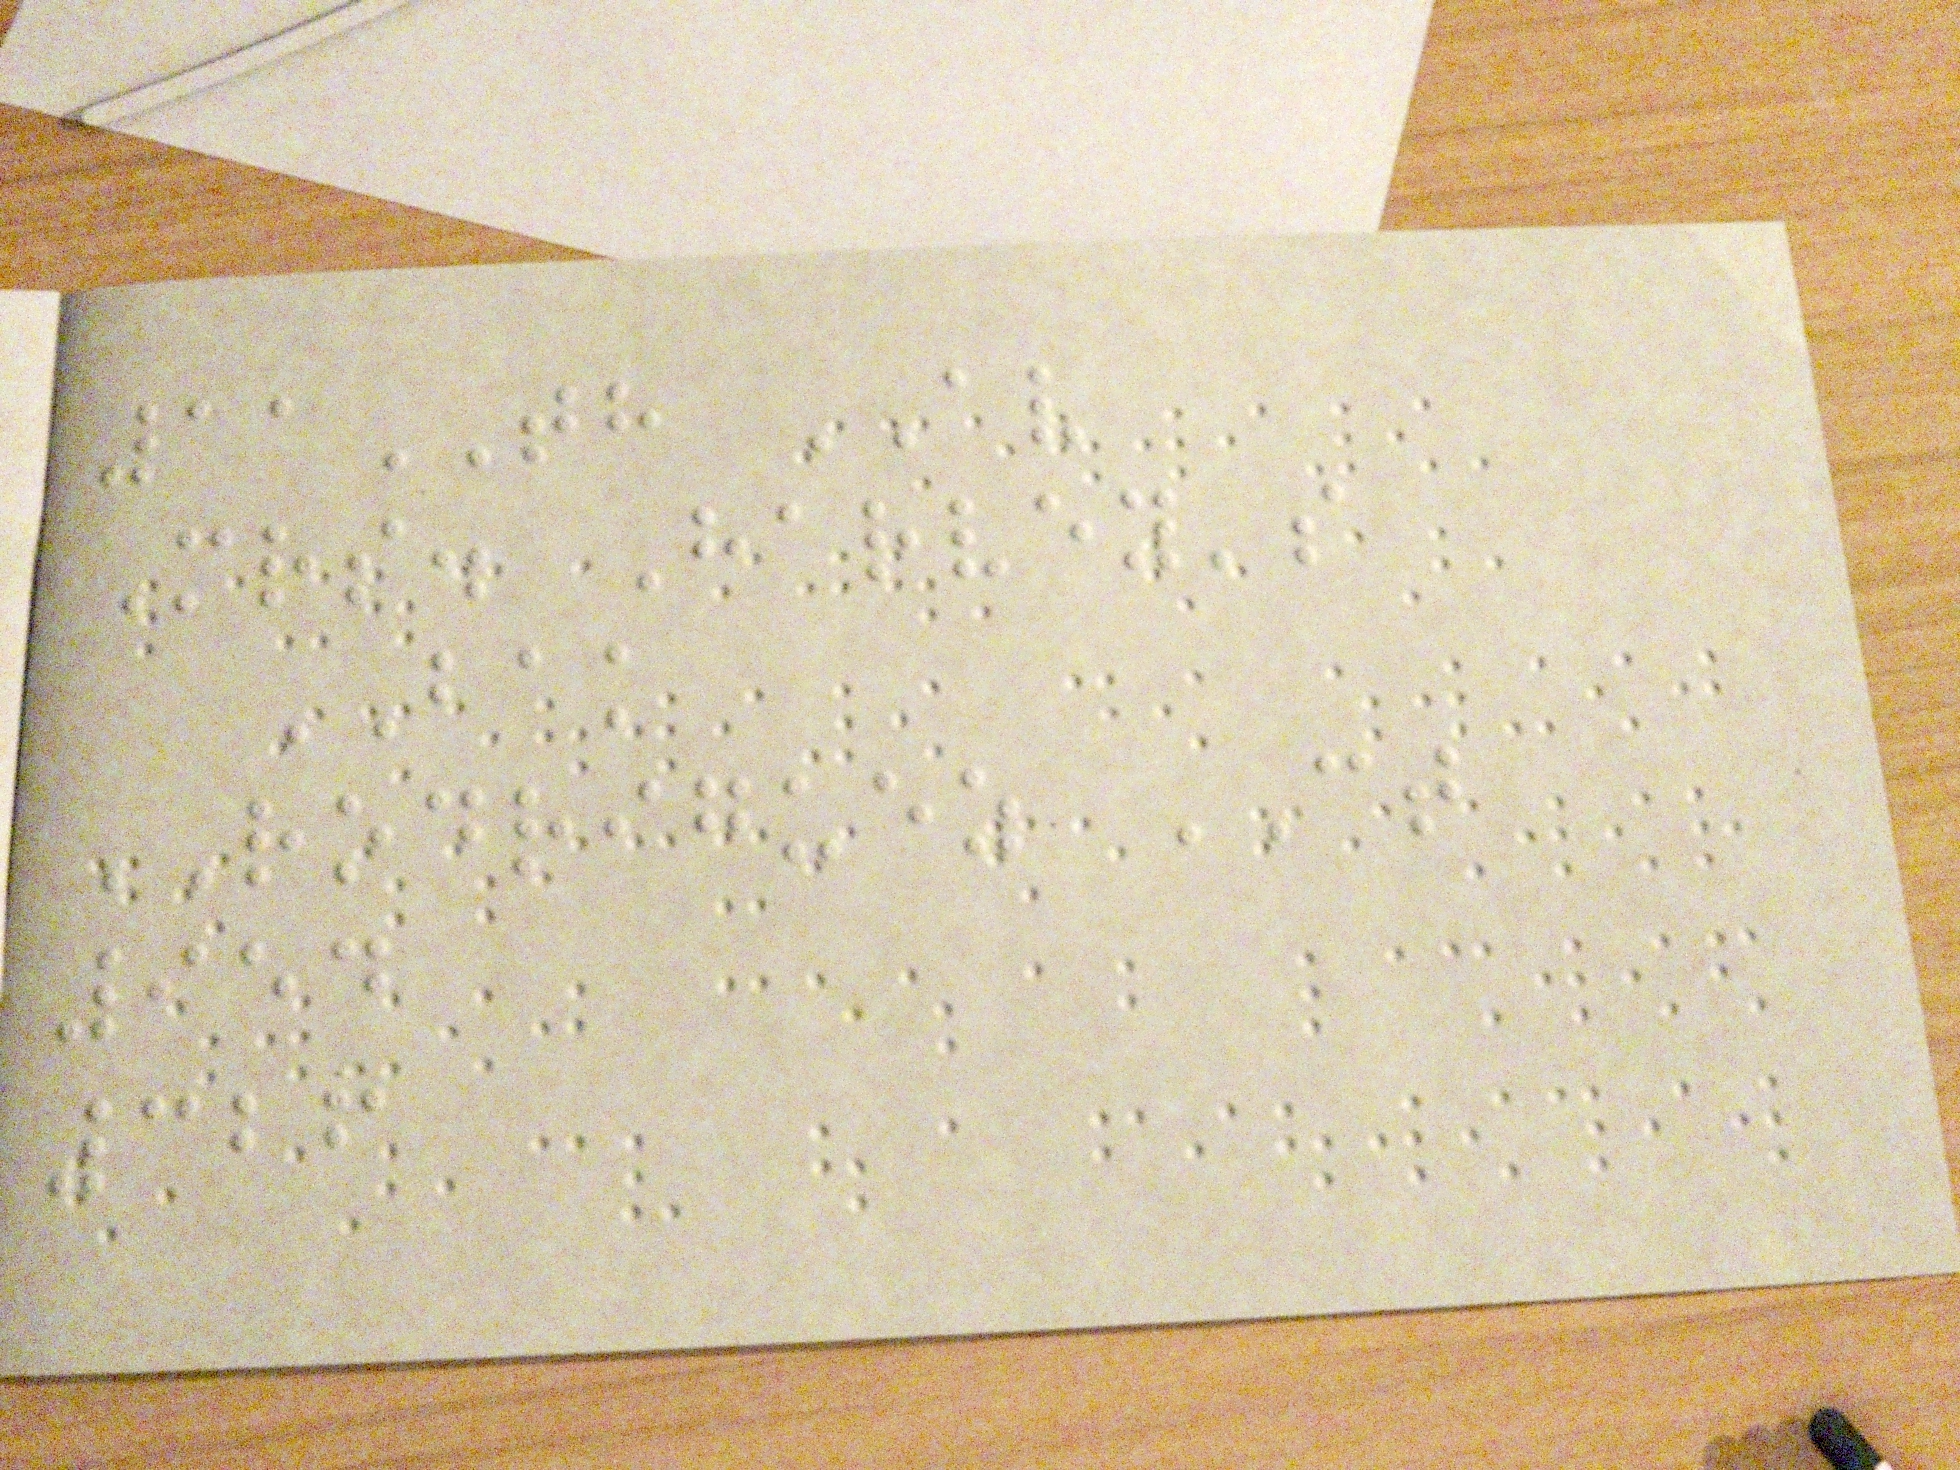11TH AV
Mrs. Harvey's
BAK
RODRIGUEZ CT
954
326
